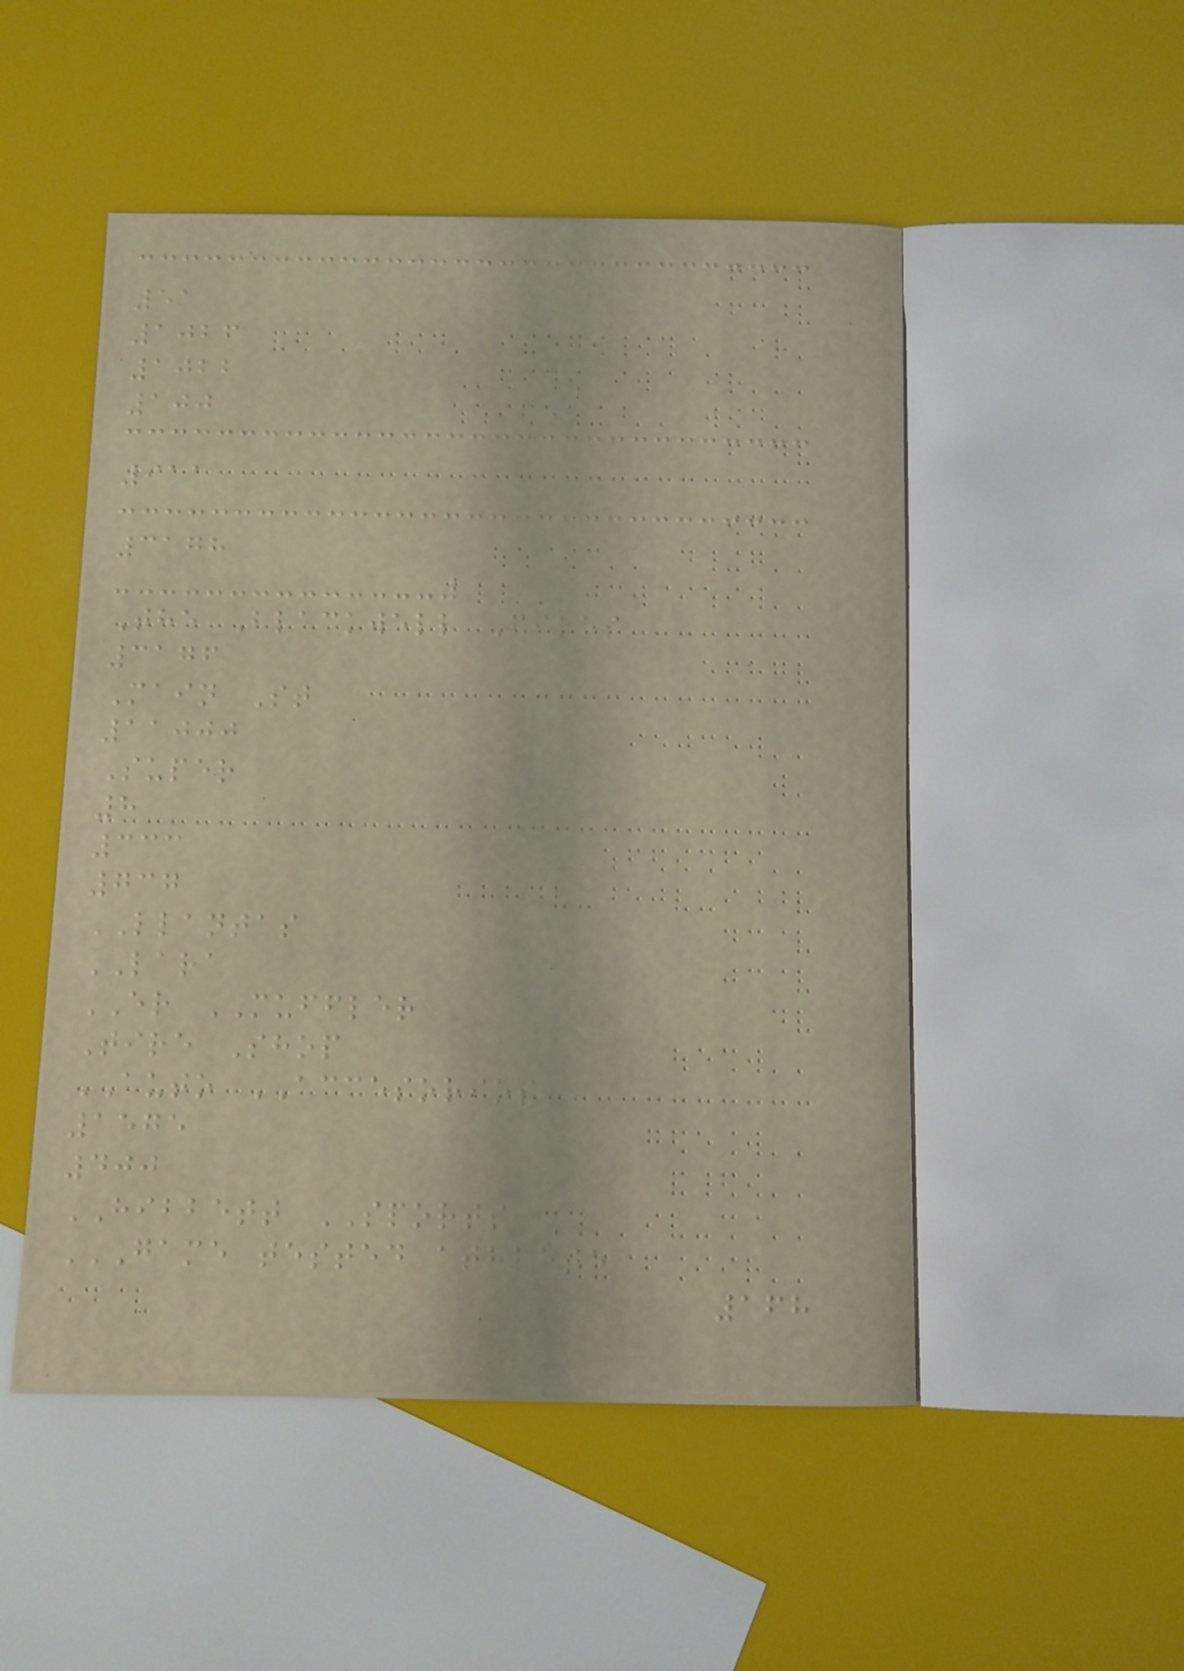51
1026
1022
100
911
3178
The Blackwell Files
3176
Main St
11000
Super
8
333
737
LLANTAS
LARA
ER MUFFLER
Tire Shop
AUTO ACCESORIOS
1575
400
HIBBETT SPORTS
GAME TESTED ATHLETE
168
